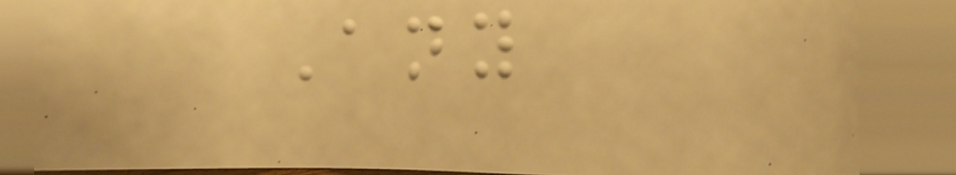Any
